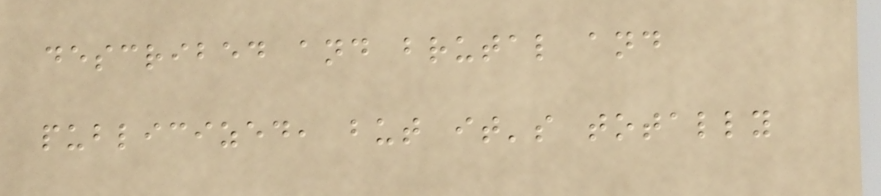described and brutal and
publicized, but it's totally
